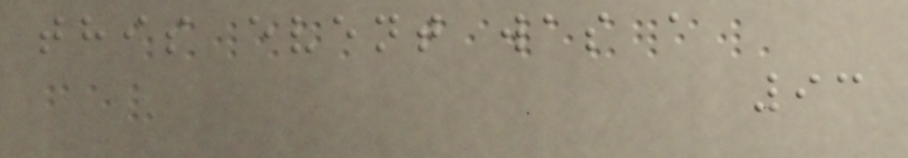this event was a
93
